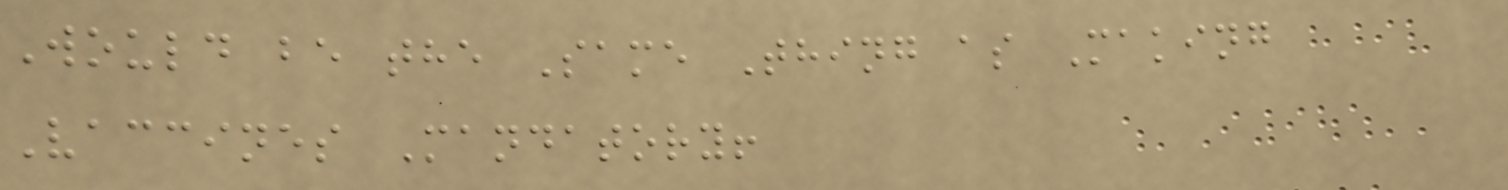Would be the Same Thing as Making
Vaccines Mandatory!
